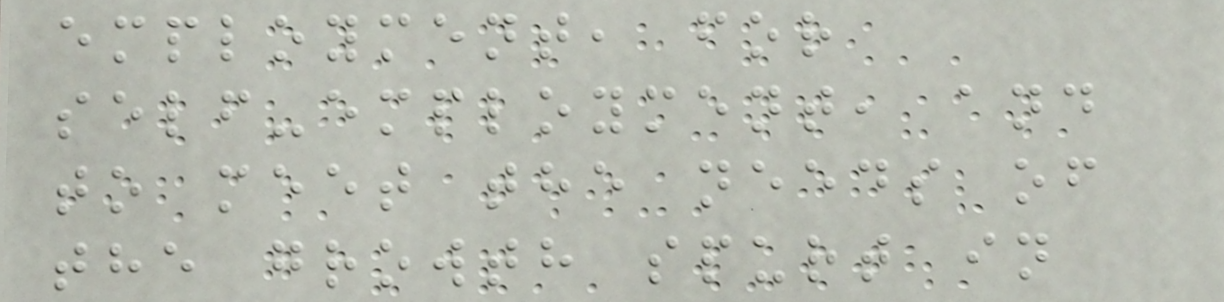employment, for
self-employment, and
to meet the needs of
the growth spurt in
